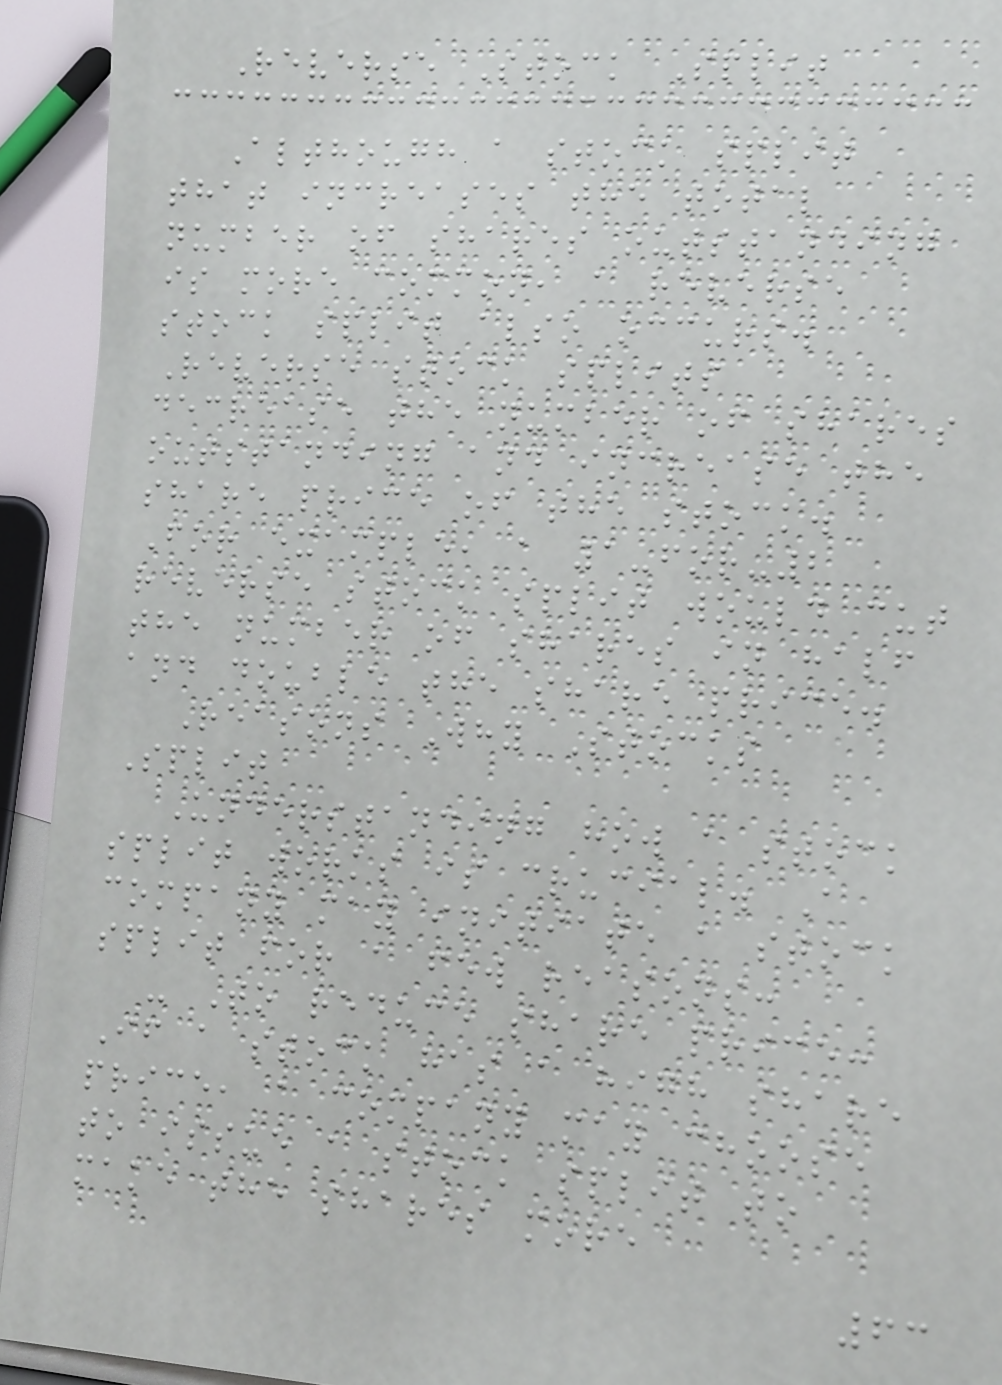Reverse Stock Split
Although a stock split
that increases the total
number of shares outstanding
is more common, a reverse
stock split also occurs.
Reverse stock splits
decrease the number of shares
outstanding and increase the
share price of the stock.
For example, a 1-for-2
reverse stock split would cut
the number of shares in half
and double the share price.
Reasons Why Stocks
Split
Understanding how a stock
split works is crucial. A
company may initiate a stock
split for a few reasons:
- To reduce share price:
If a stock has a high share
price, a company may choose
to issue a stock split to
make the shares more
63
